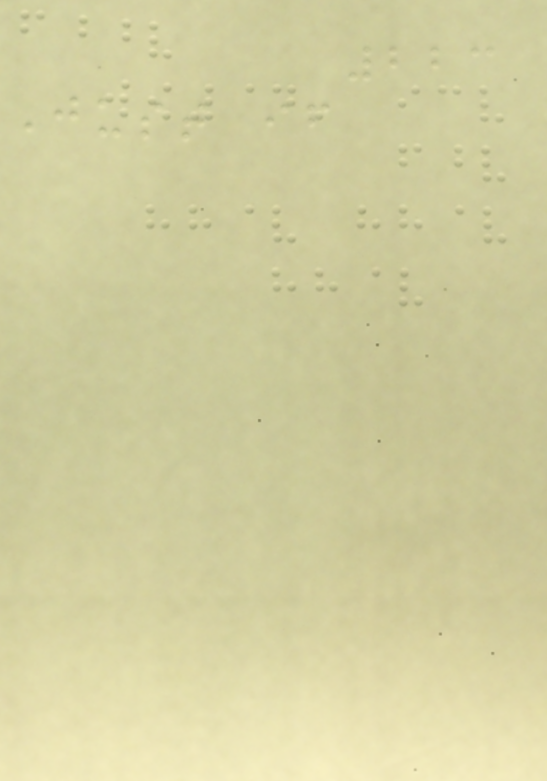223
Just if
